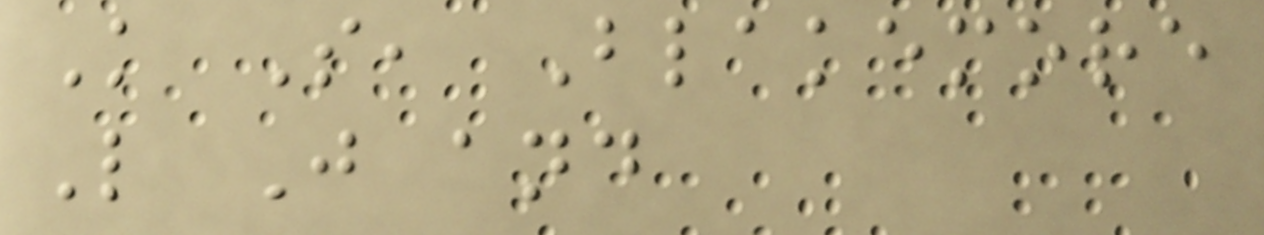K S, Blakemore
L J and
